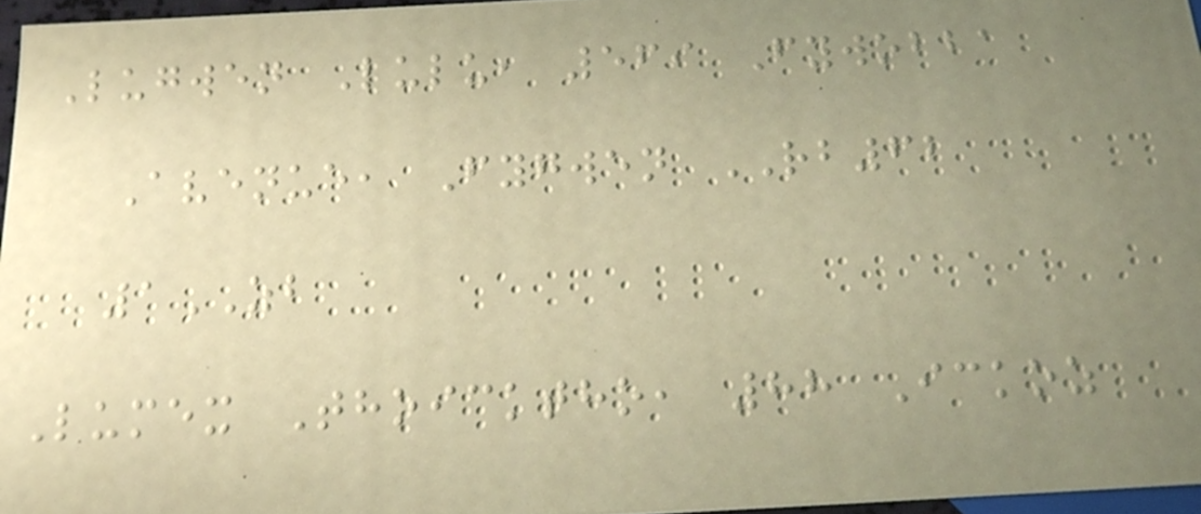Lugwen Lulu, 569 Fywobba
Avenue, Fygwen RB62
1ZB
Lumex Thoicktho, 88 Ickoz
